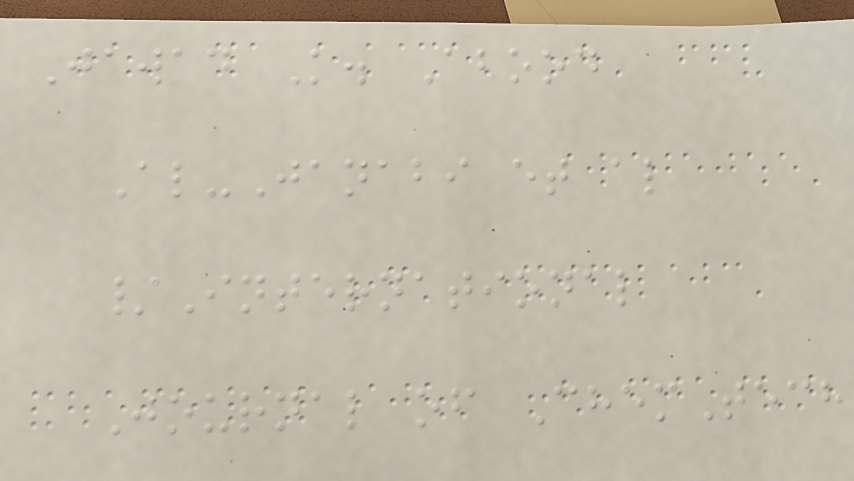Jawad K. Abood
Al-Janabi et al
/International
Journal of ChemTech
